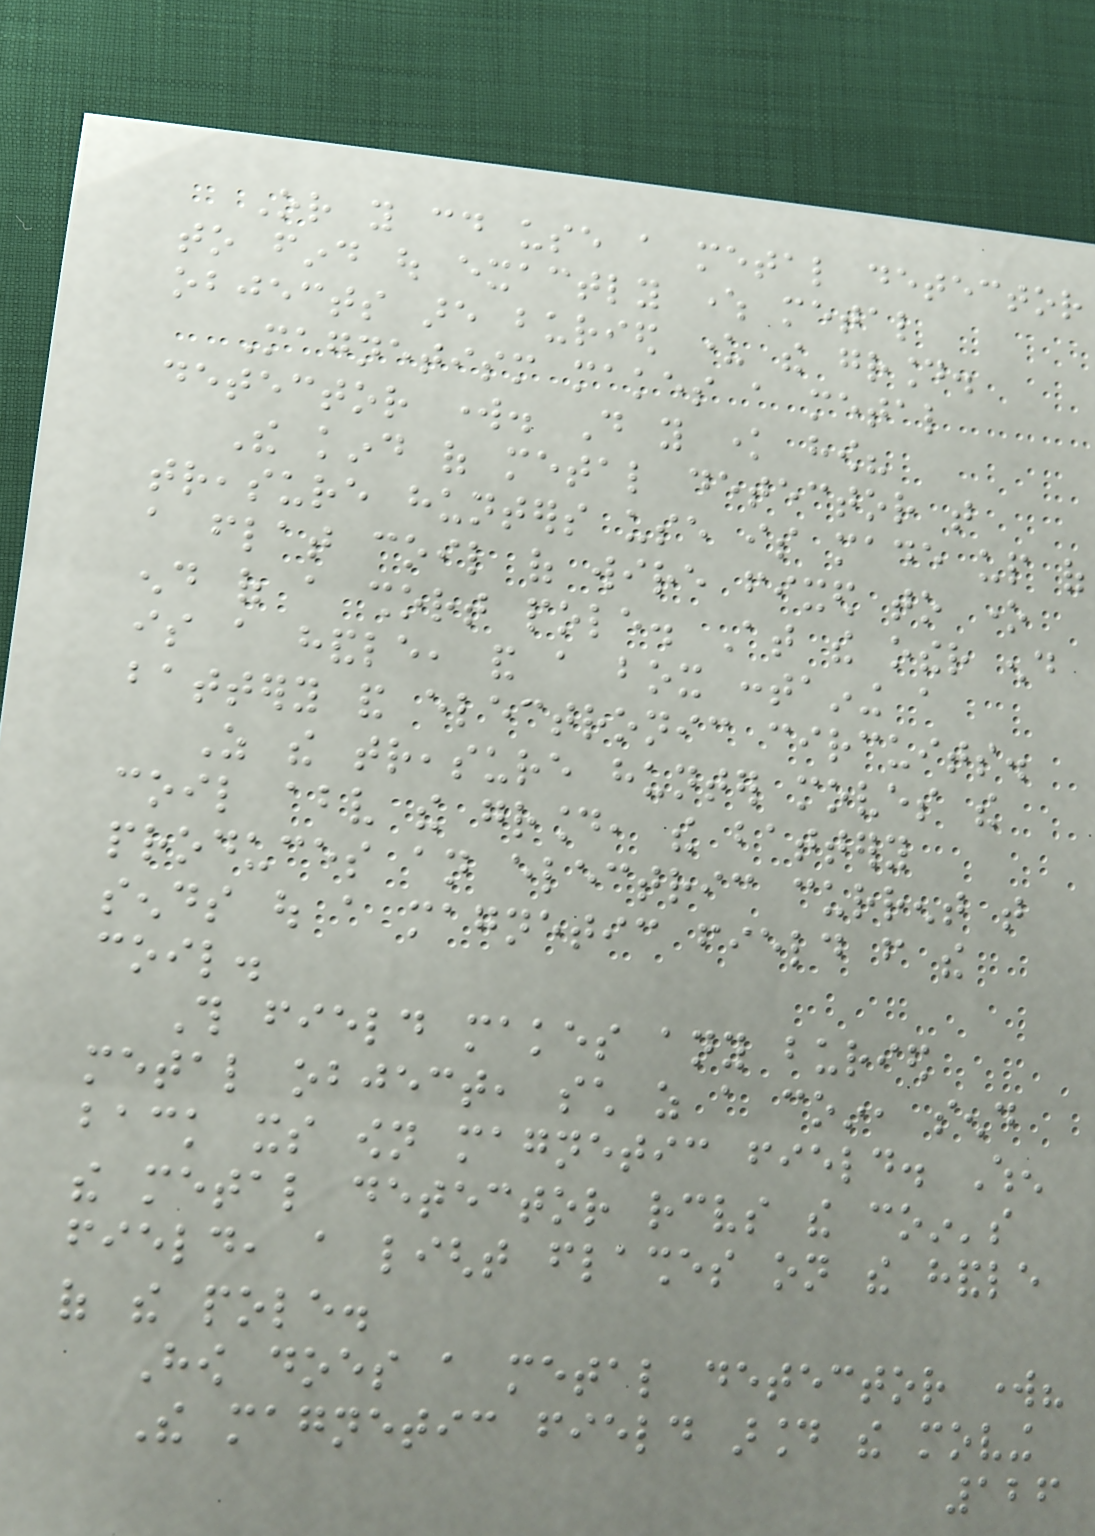Or you could use a metal detector
to find out exactly where metal
objects are buried under the ground.
Magnetism makes a metal
detector work. Do you know how?
The kind of metal detector that
treasure hunters use is made up of
a flat coil of wire fixed to one
end of a short pole. At the other end
is a handle, and a box containing a
battery and electronic circuits.
As the treasure hunter moves the
coil above the ground, the battery
produces an electric current that
sends out a magnetic field from the
coil.
This field makes any buried
metal object, such as a coin, send
back its own magnetic field. When
the metal detector receives the coin's
field, a light flashes on the handle
of the pole.
How does a metal detector work?
The magnetic field around the moving
126
